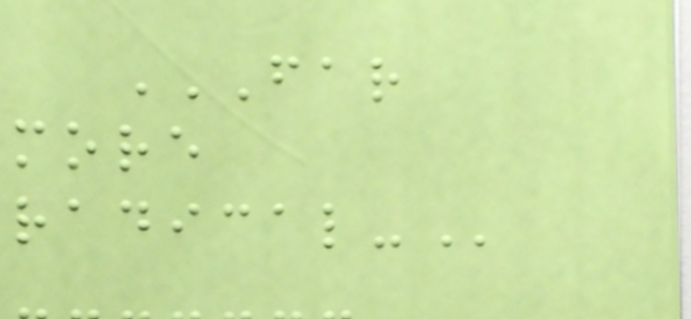FAR
MORE
RADICAL-
